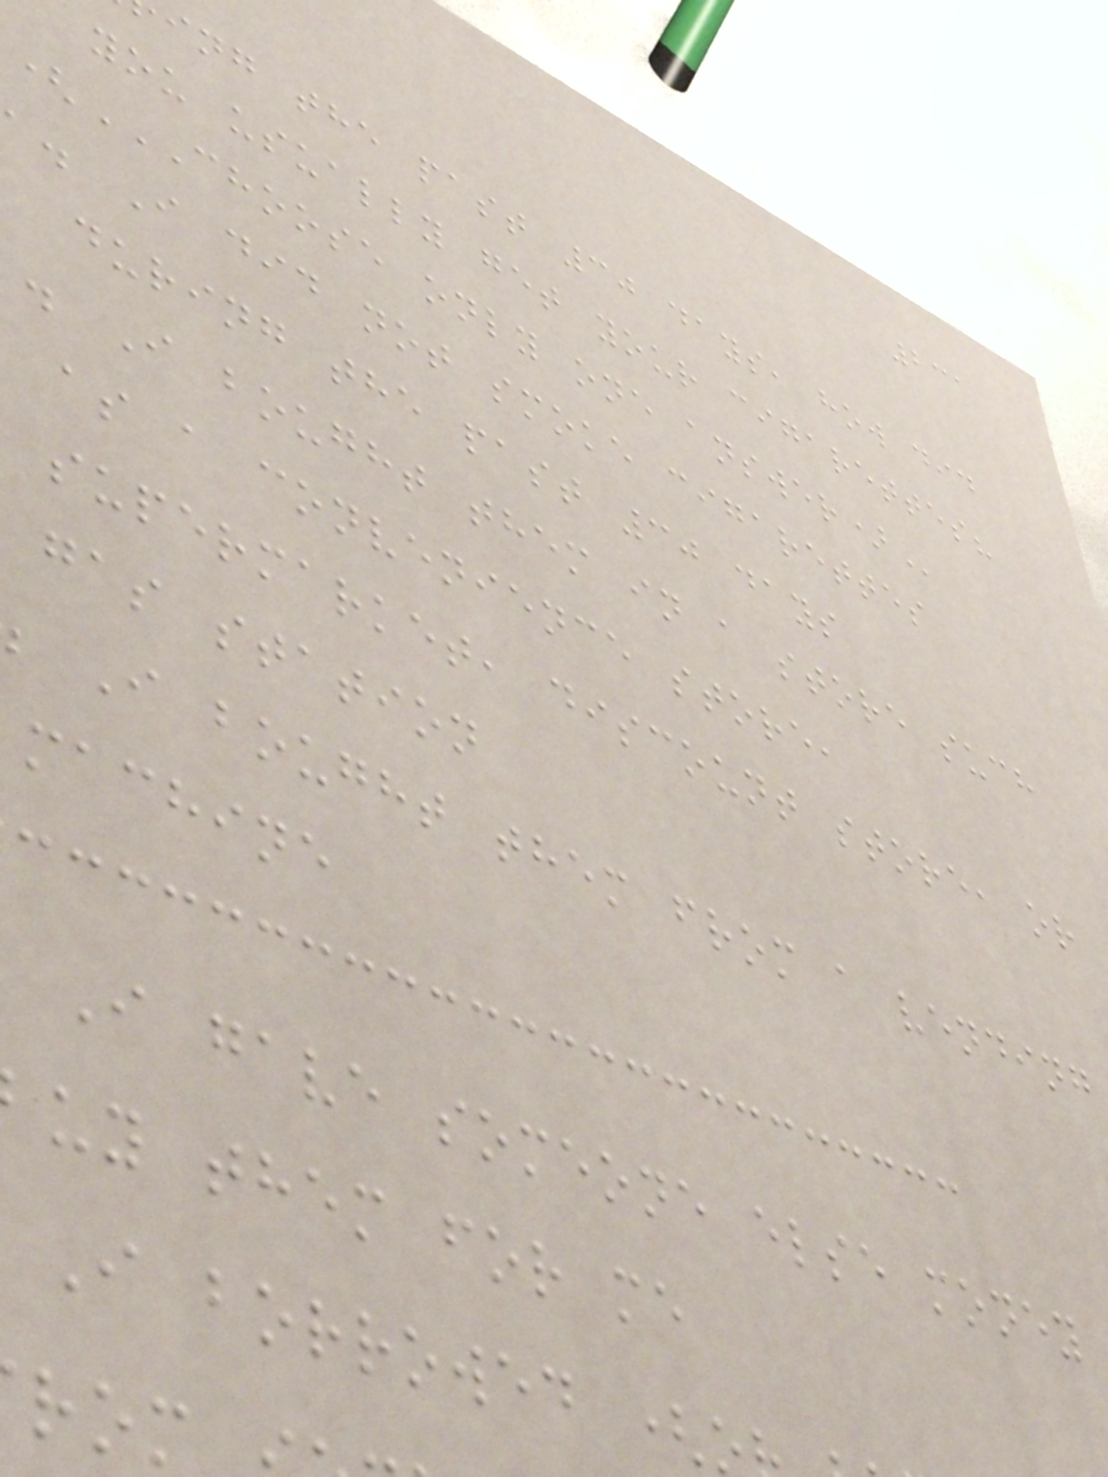231
ing the past 30 days, how did
you usually get your cigarettes?
(CHOOSE ONLY ONE ANSWER)
. I did not smoke cigarettes
during the past 30 days
. I bought them in a store such
as a convenience store,
supermarket, discount store, or
gas station
I bought them from a vending
machine
I gave someone else money
uy them for me
I borrowed (
